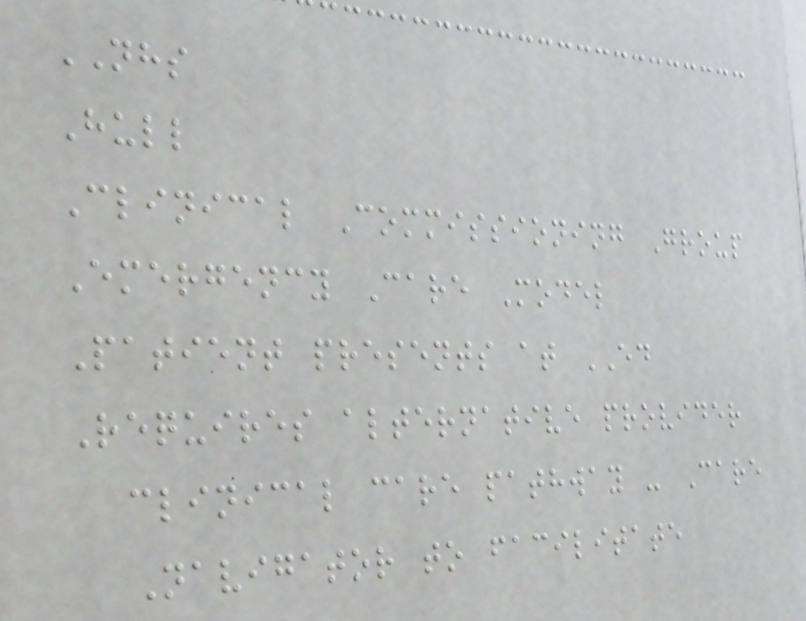NHS
Hull
Clinical Commissioning Group
Emergency Care Model
Patient presents at ED
Requires alternative provider
clinical care pathway - Care
Navigator to facilitate
